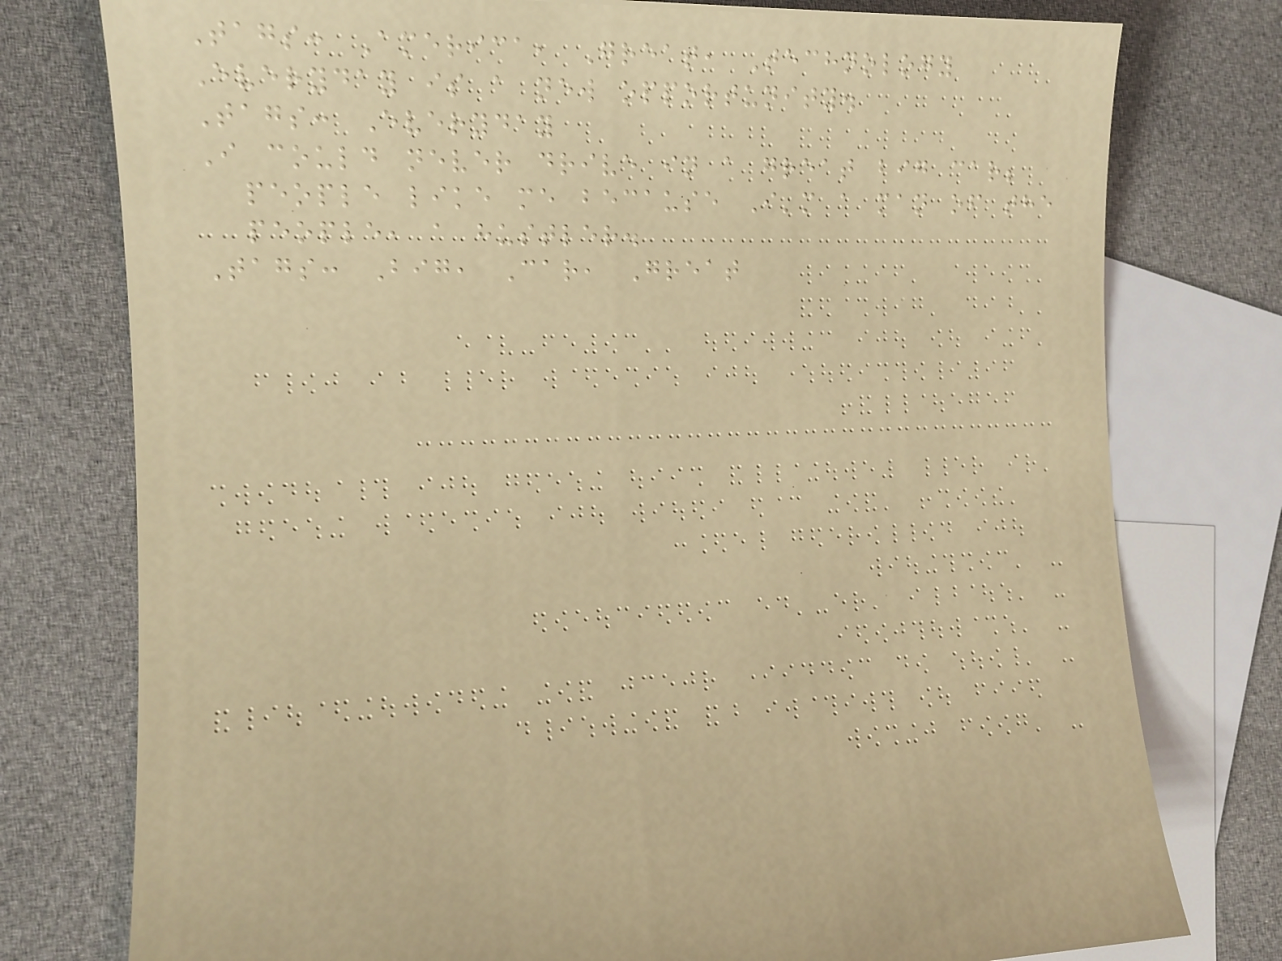Tags: America, Great, Technology
Everyday is a new opportunity.
Tags: Everyday
I could never drive in a great big car;
people like me because I'm a man of the
people, a hustler.
Tags: Big, Car, Great
